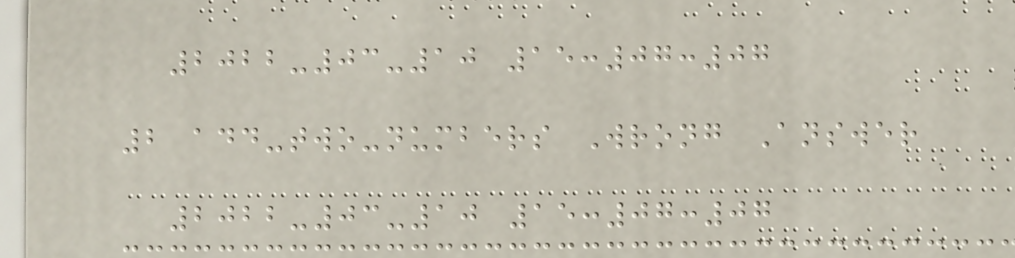2022-03-10 15:07:07
2 add-two-numbers Wrong Answer
2022-03-10 15:07:07
